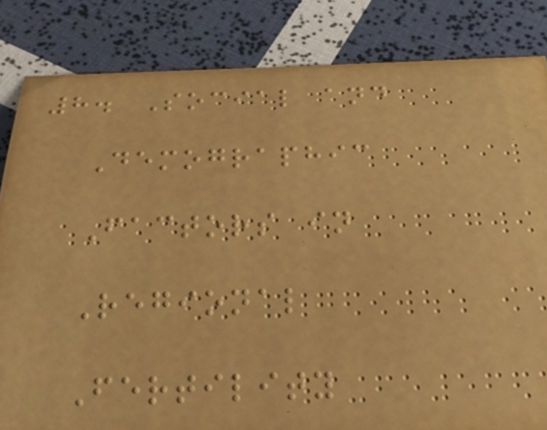8. Social and
Demographic
Factors in
Regional
Fertility
